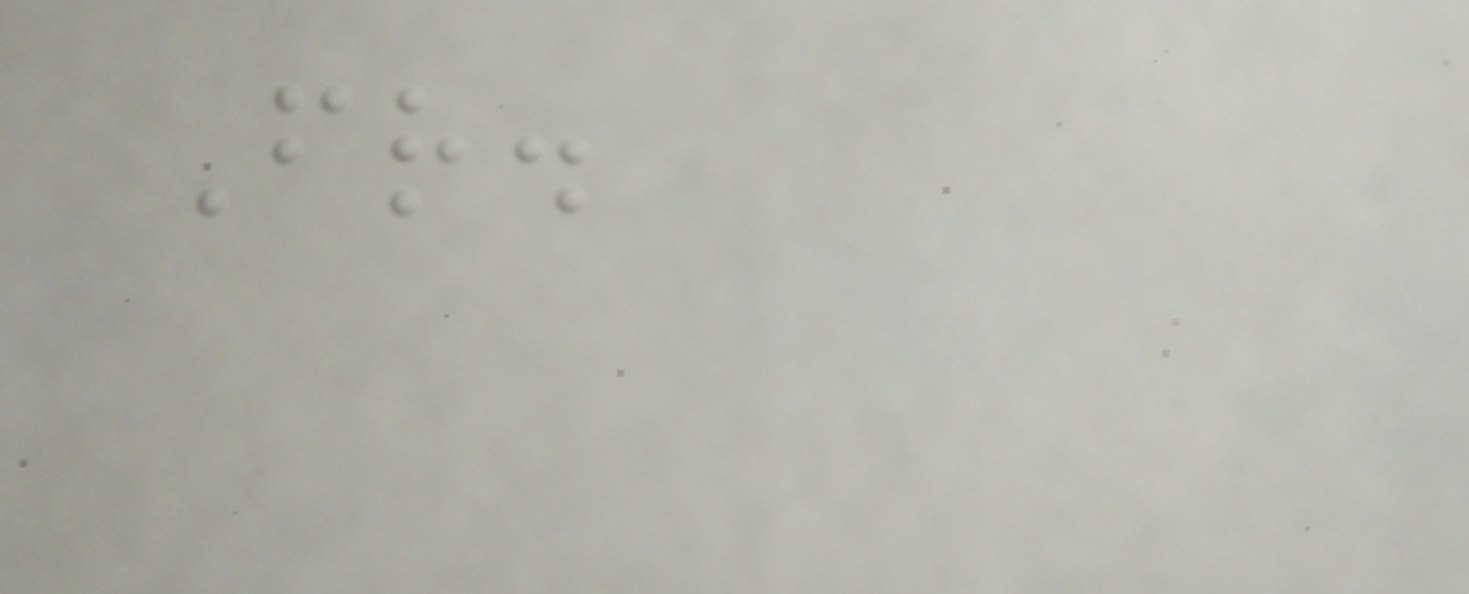Fr.
